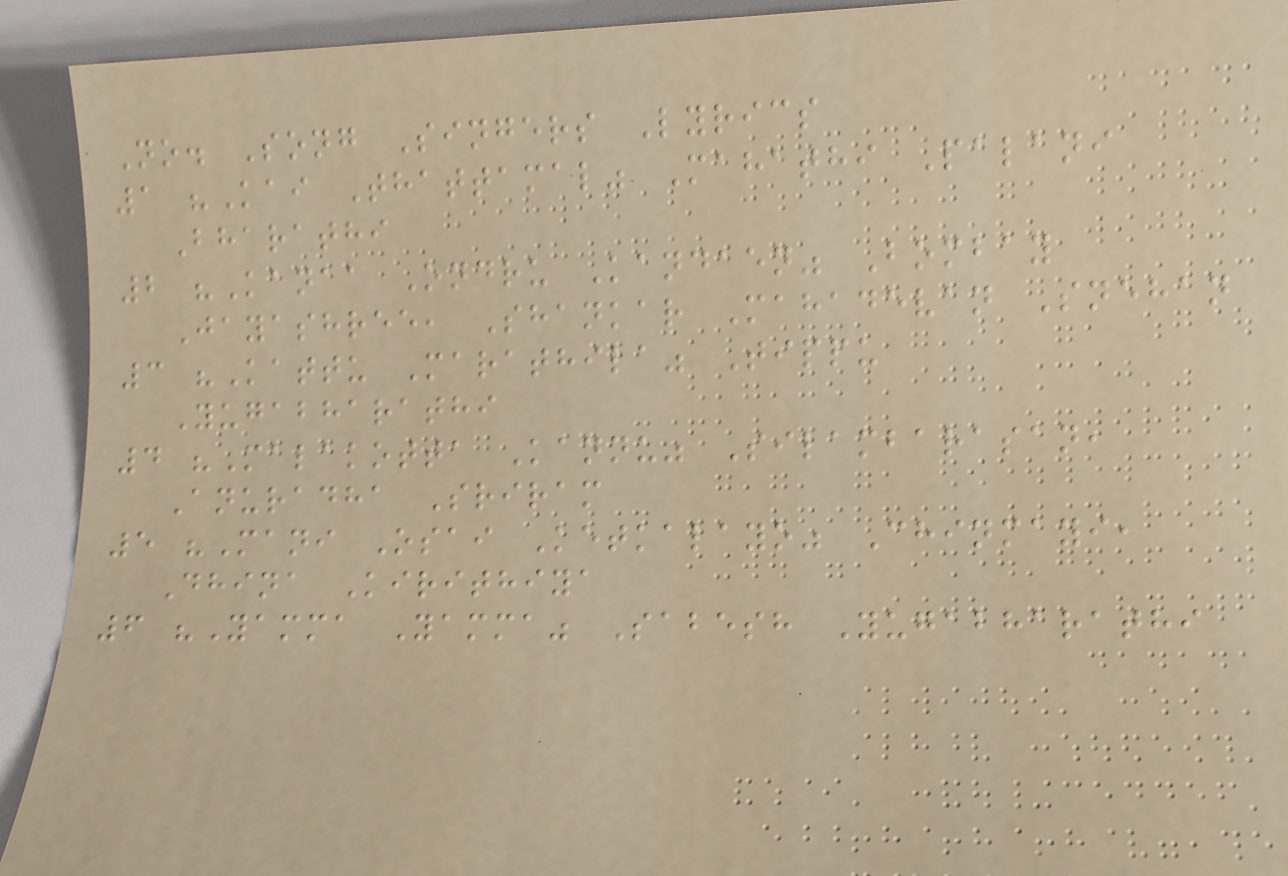No. Song Singers Lyrics
1 "Kai Thattamal" Mahathi Palani
Bharathi
2 "Kanaa Ondru Kandaen" Bombay
Jayashree, Shankar Mahadevan Snehan
3 "Kattu Marathila" Tippu
Yugabharathi
4 "Malakotta Kannu" Silambarasan,
Anuradha Sriram
5 "Mani Osai Ketkalayo" Chinmayi,
Dhina Kirithiya
6 "Yamma Yamma" Sabesh Yugabharathi
